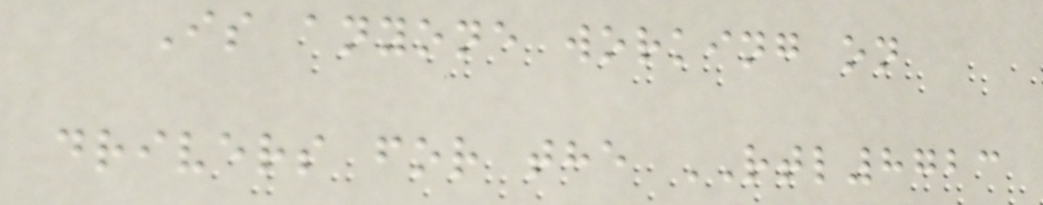Is anyone working on
drivers for the RTL8723
